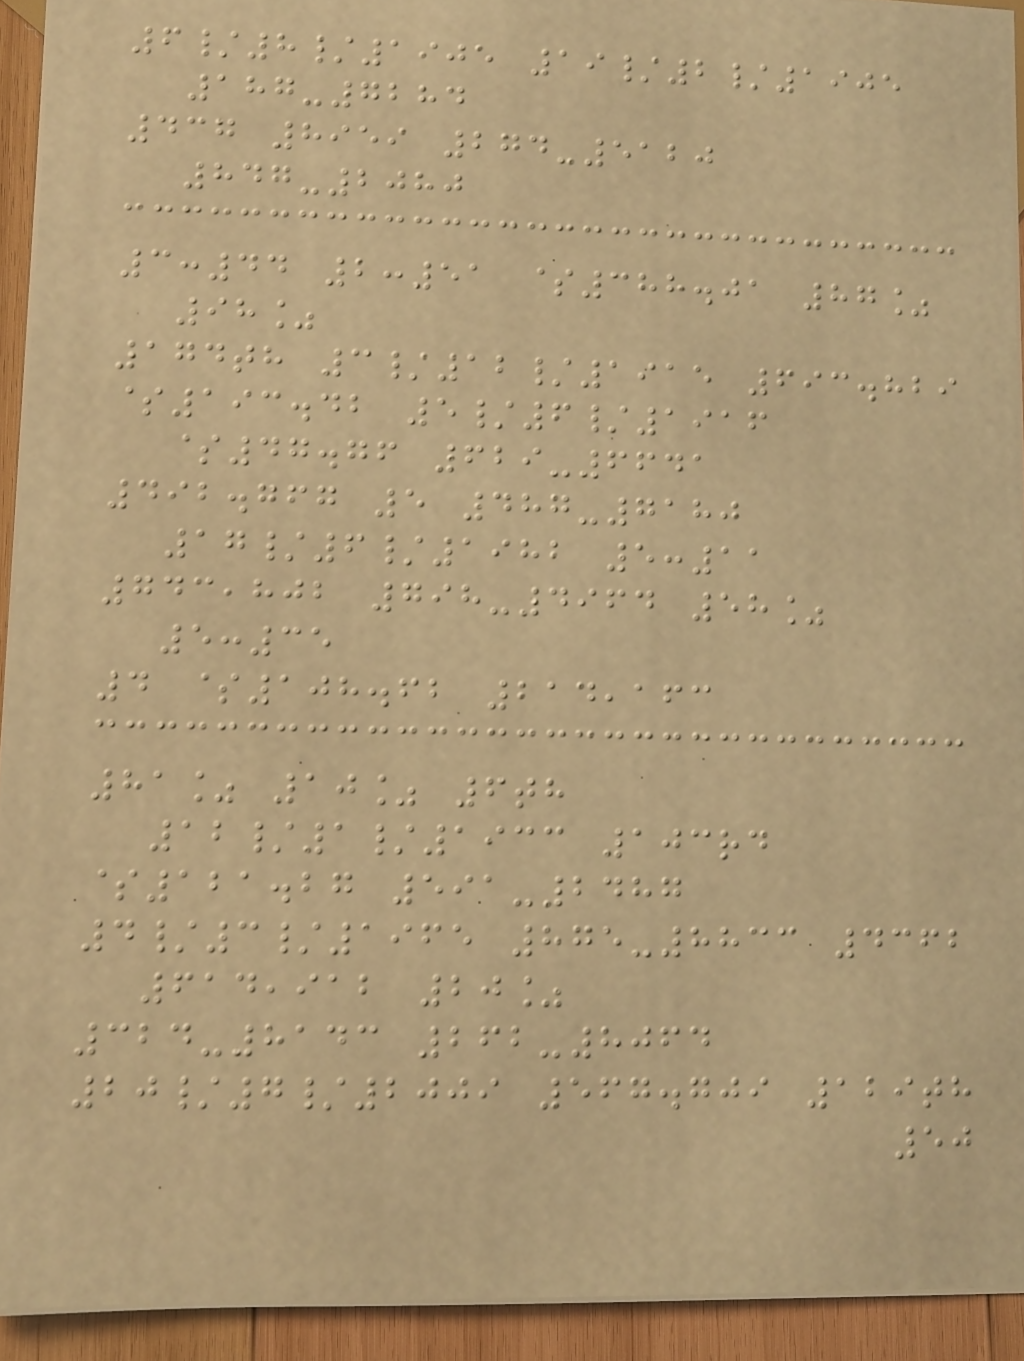6/8/1905 19/2/1905
187-7284
437 8959 274-5120
847-2080
3:44 2:51 $388.01 87%
98%
174th 3/12/1915 693.829
$193.42 5/6/1916
$47.76 629-6641
492.767 5 487-7180
17/6/1982 5:11
743,802 798-4964 58%
5:35
4 $108.62 214,163
81% 10% 6th
12/1/1933 103rd
$121.27 591-2487
4/3/1965 875-8833 4362
614,912 20%
324-8143 262-8064
20/7/2009 567.709 129th
50
